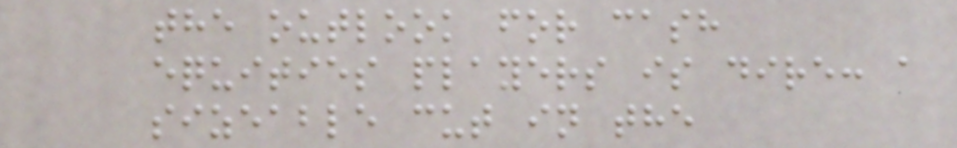the outlook for cash
equities players is dire: a
sizeable cut in the
